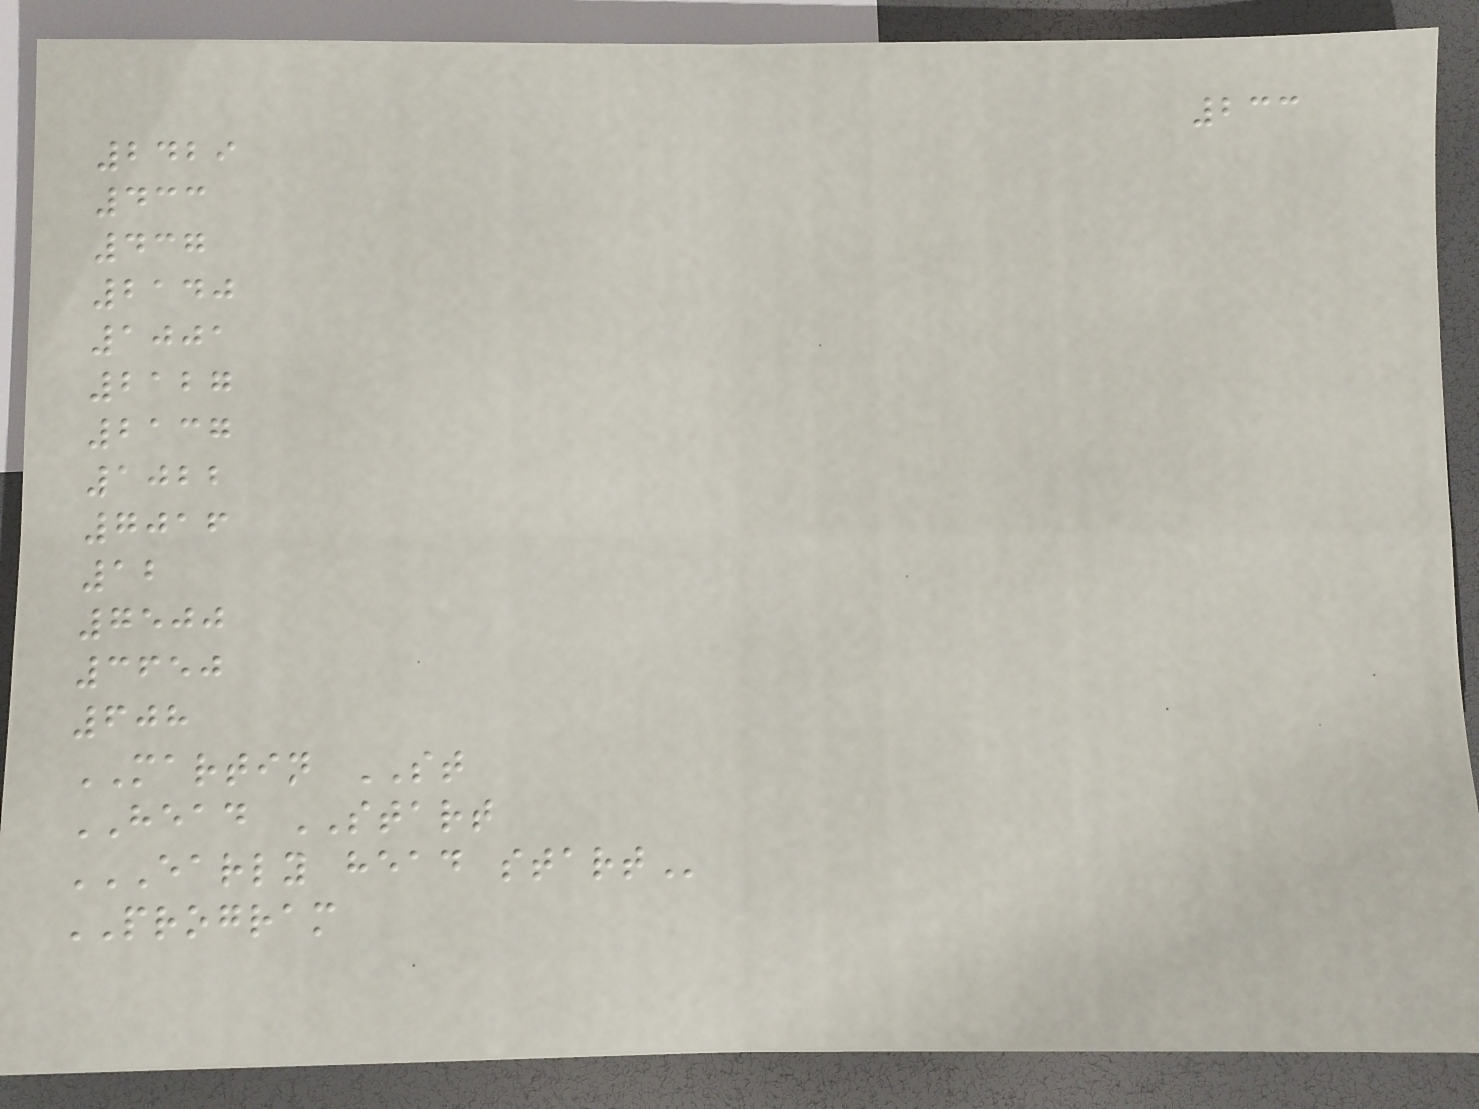233
2429
433
437
2140
1001
2127
2137
1022
7016
12
7500
3650
608
MARTIN ST
HEAD START
EARLY HEAD START
PROGRAM
